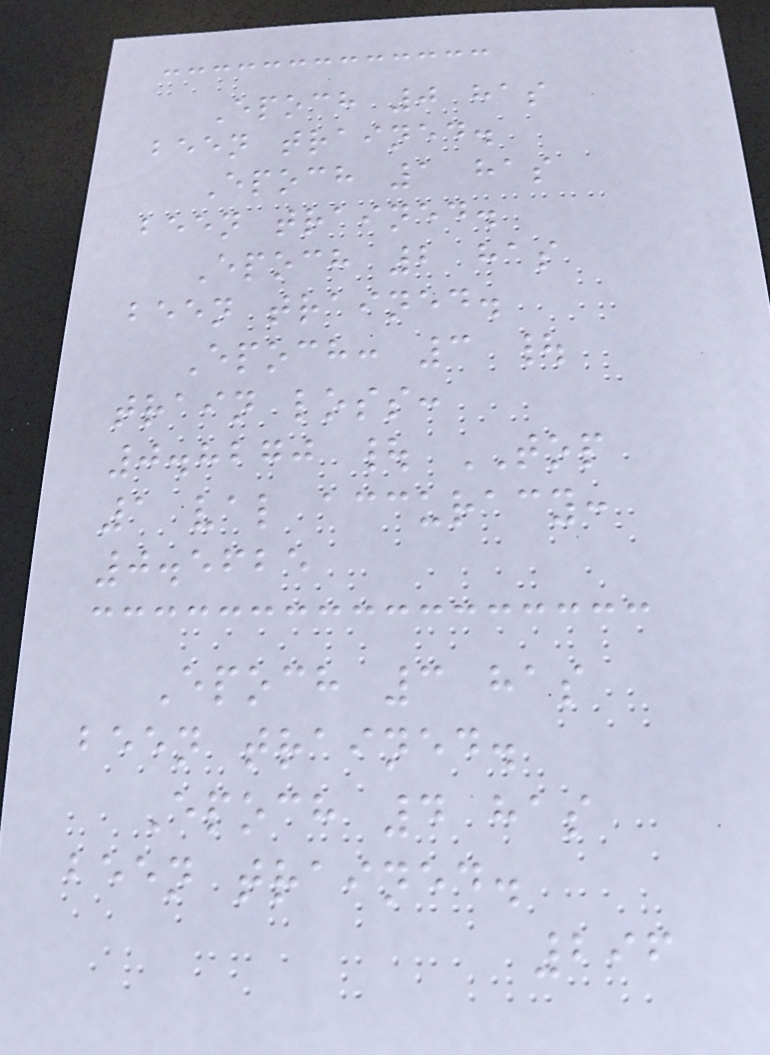Epoch 0 has
been trained.
Epoch 1 has
been trained.
Epoch 2 has
been trained.
Epoch: 3 |
train loss:
0.8270 | TOP
1 val accuracy:
0.5625
Epoch 3 has
been trained.
Epoch 4 has
been trained.
296
